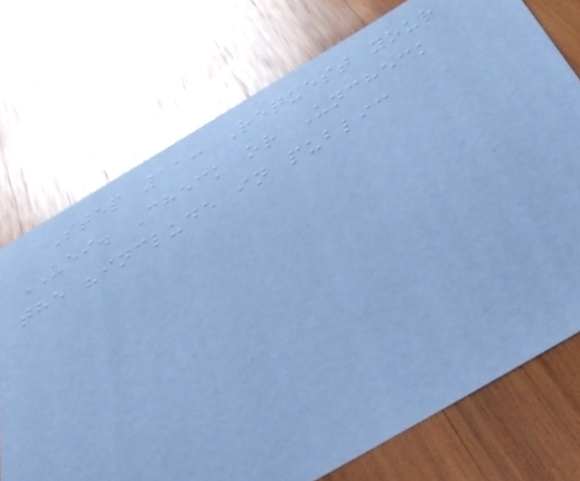Step 11: Request your
UEI. Check or Uncheck
the "include in public
